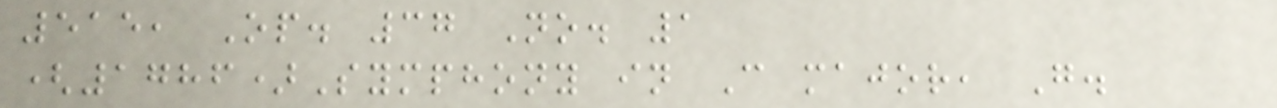515, Op. 37 No. 1
(1786)Symphony in C major, G.
